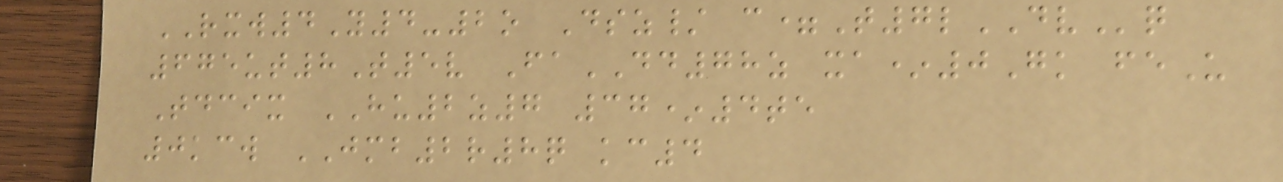RXW4Y4-2o Dsz/ c=T7lDVq
675ut8T5v FaDD78z xa*0Gk feU
Tdcix HU2z7 37*4te
0kcw JMB2r8q kc4
